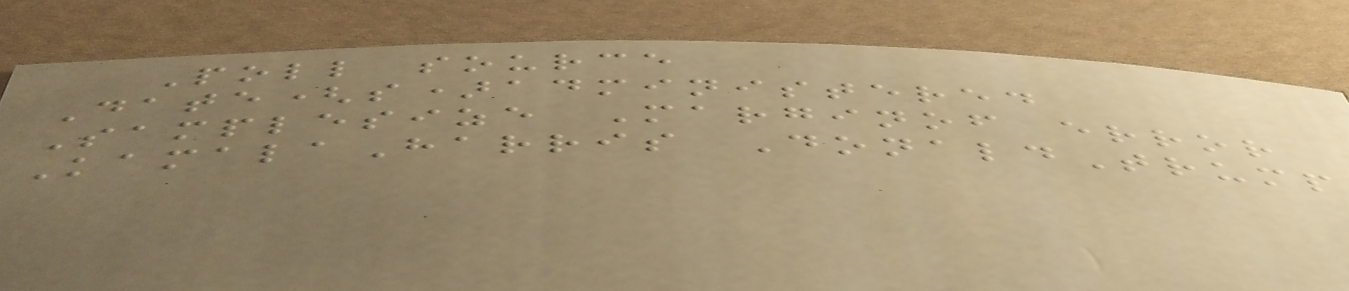Poll source
Date(s)administered
Samplesize Marginof error
KamalaHarris DonaldTrump
